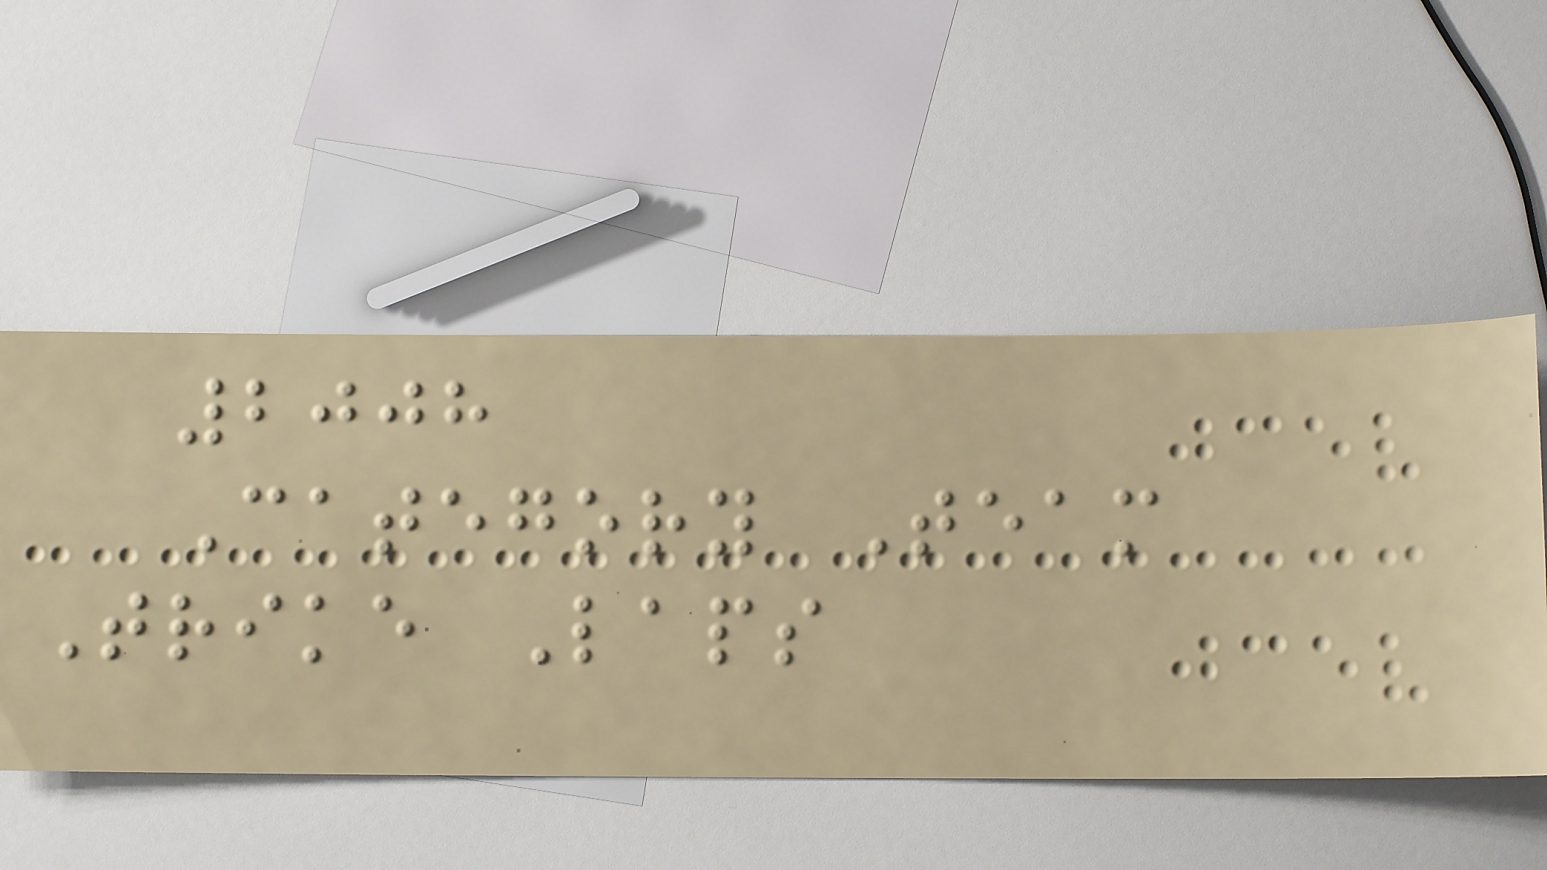2008
Category Team
Trike Laps
